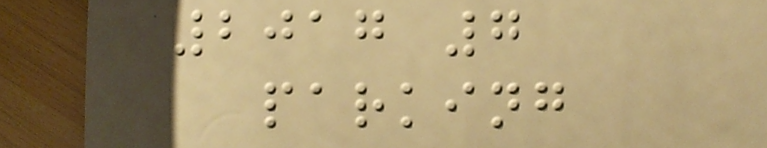2017 7
parking
